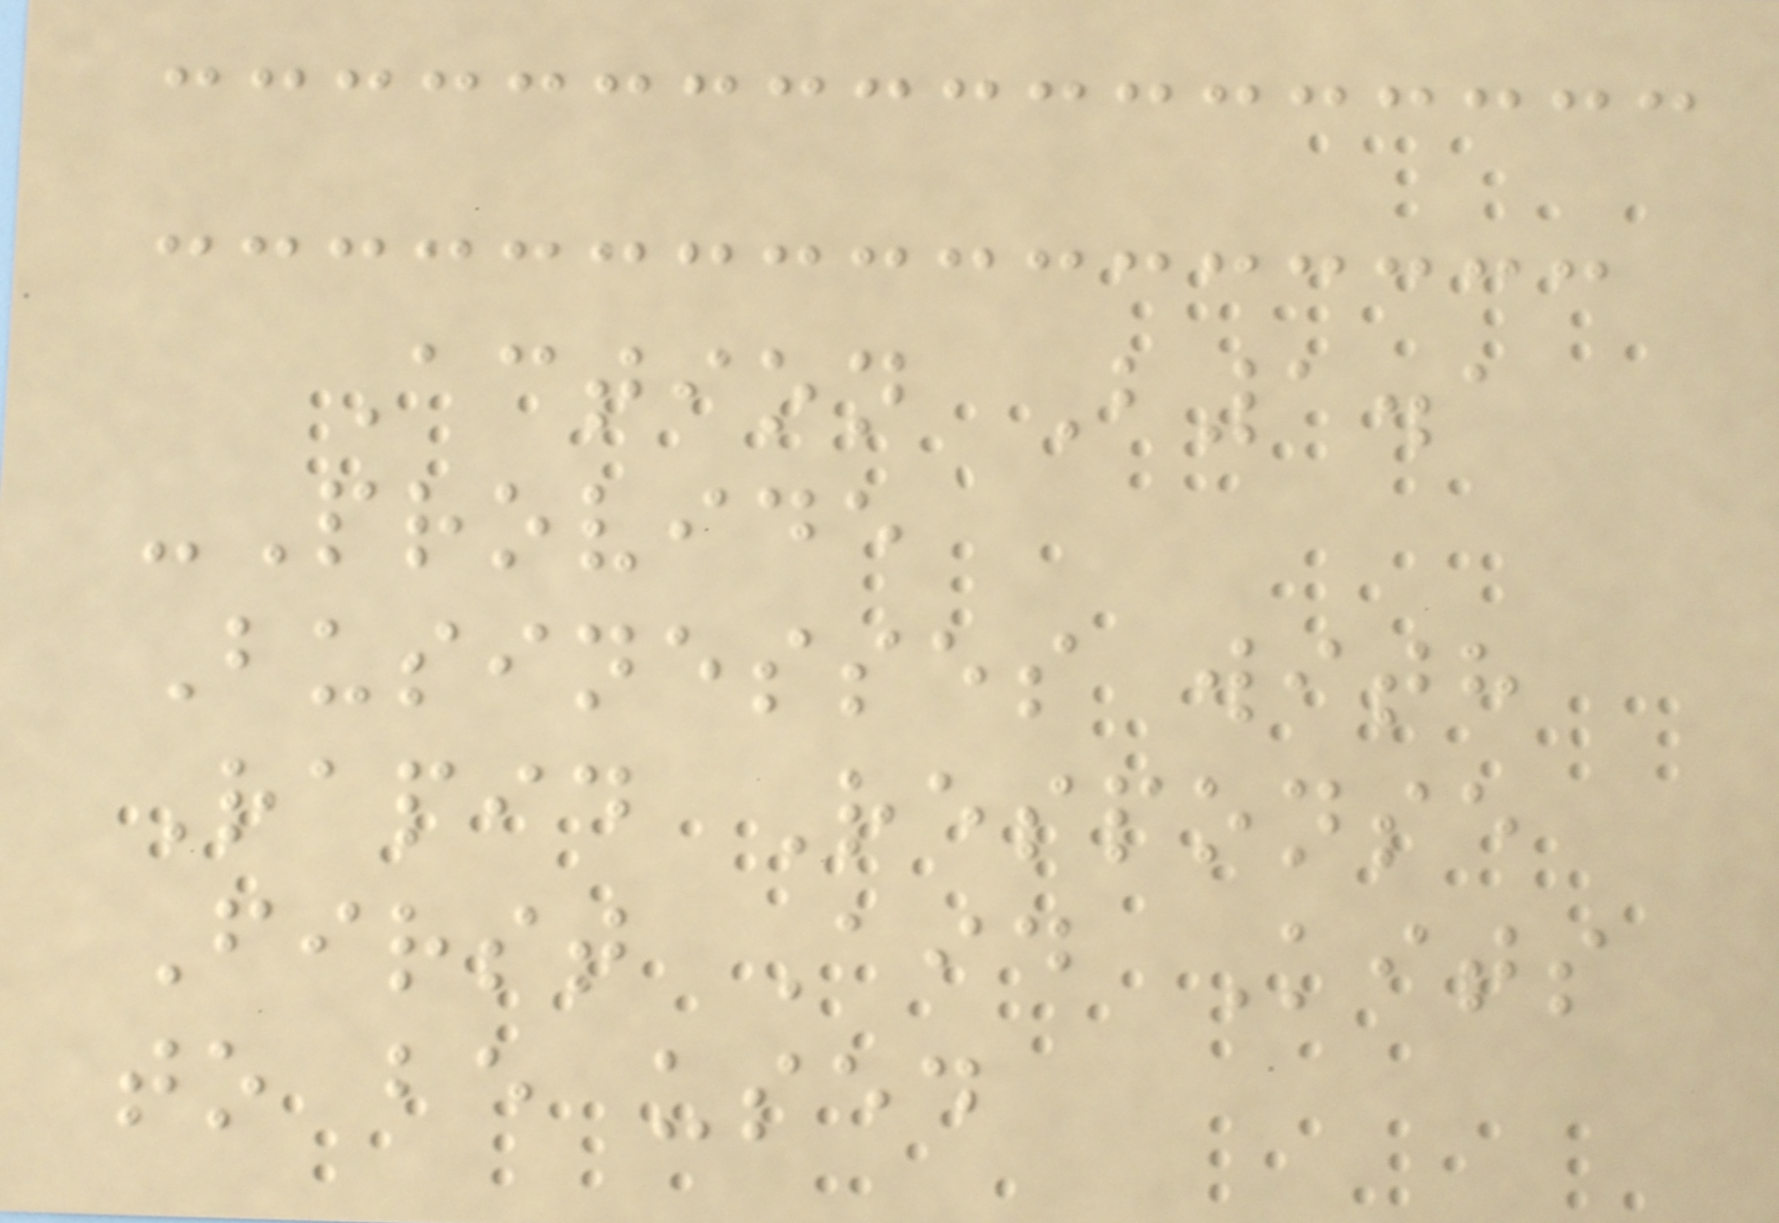Action B1.1
-Provide
Businesses with
Rapid Response
First Aid Kits
to be used
